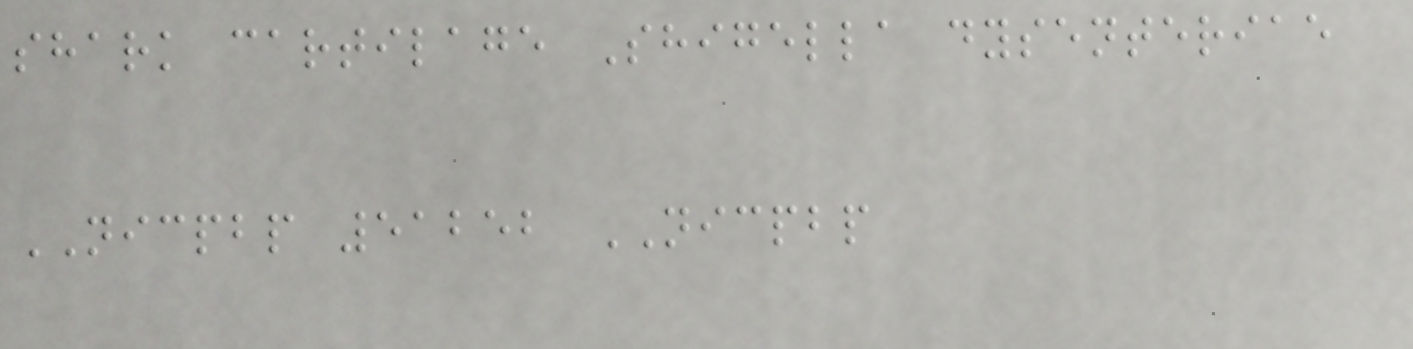shark cartilage Shigella dysenteriae
NICPBP 51252 NICPBP
